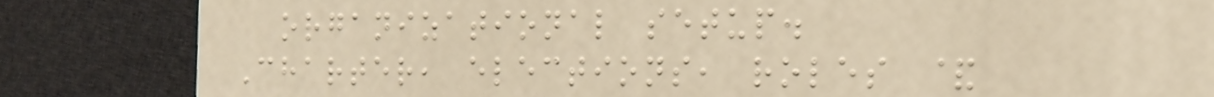organizational setup.
Charter, elections, roles &
